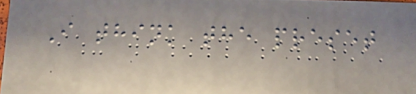I think the preset
